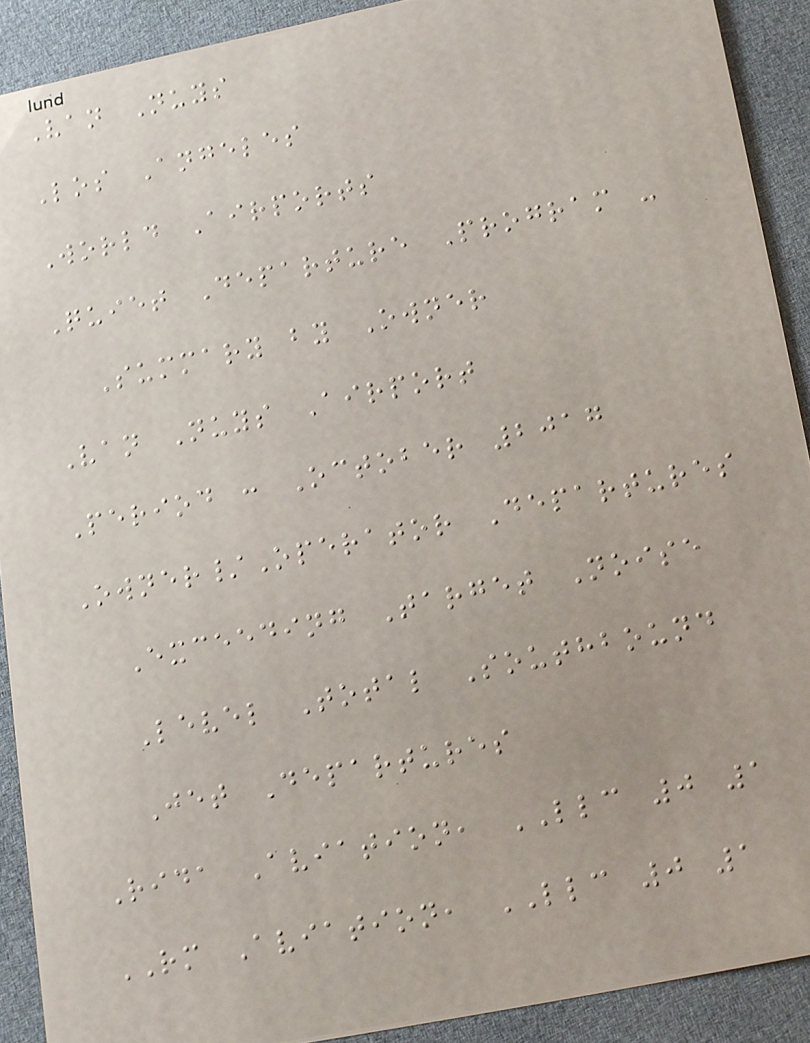Van Nuys
Los Angeles
World Airports
Quiet Departure Program -
Summary by Owner
Van Nuys Airport
Period : October 2017
Owner/Operator Departures
Exceeding Target Noise
Level Total Southbound
Jet Departures
Rida Aviation, LLC 0 1
RM Aviation, LLC 0 1
